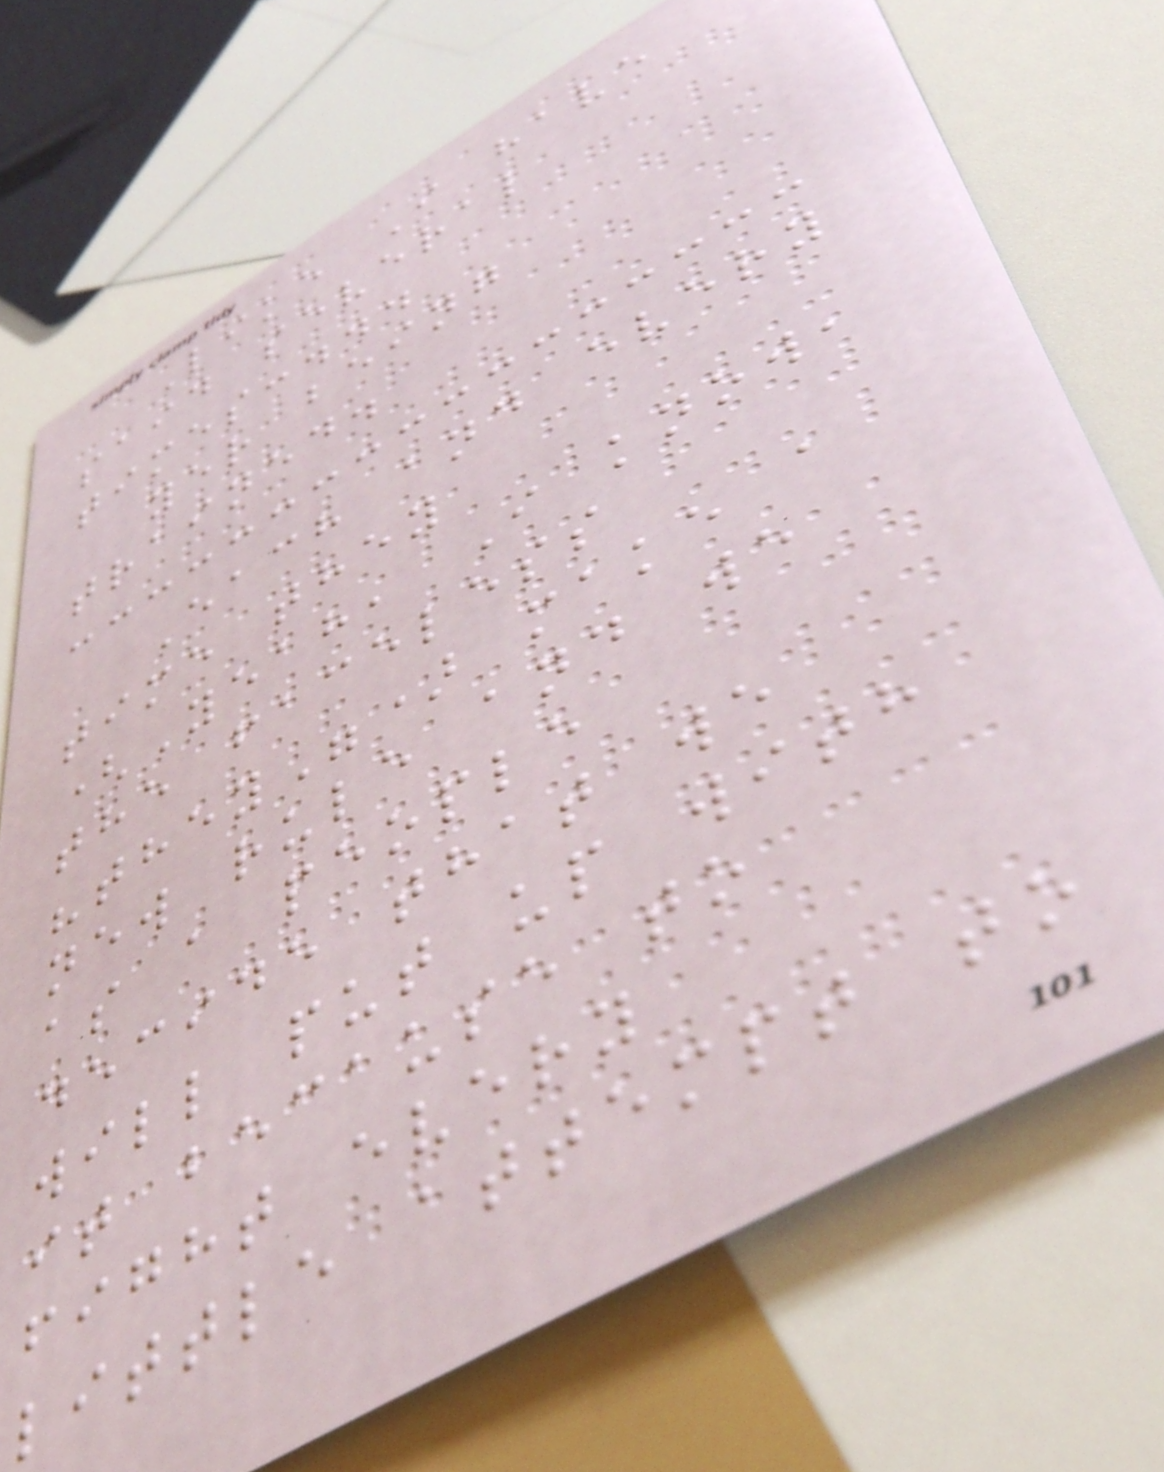Like I have
said several
times:...
yer being
trained.
Each and every
time they
(Yeah, I know,
the faceless
"they") make a
new rule and we
as a people
decide that we
will put up with
it because to
fight every
little attempt to
